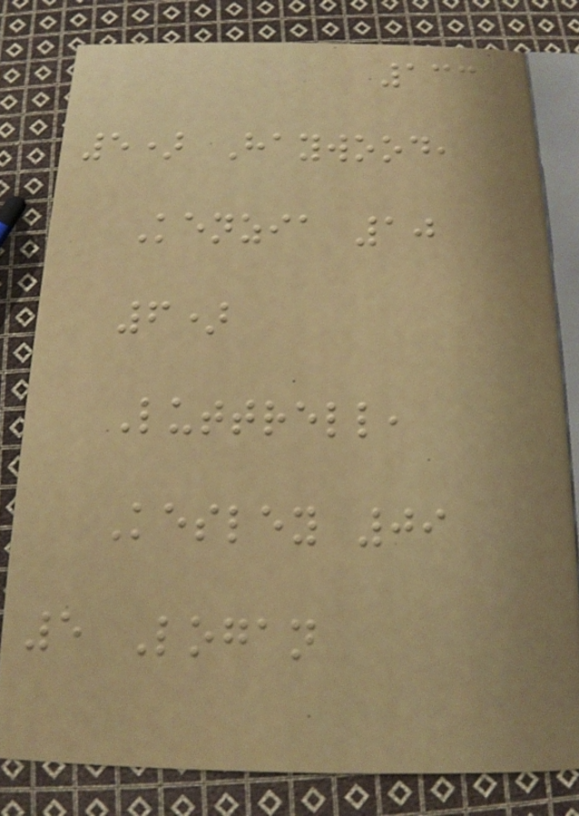133
5) Haywood,
Kenzia 10
6)
Luttrell,
Kesley 09
5 Logan
